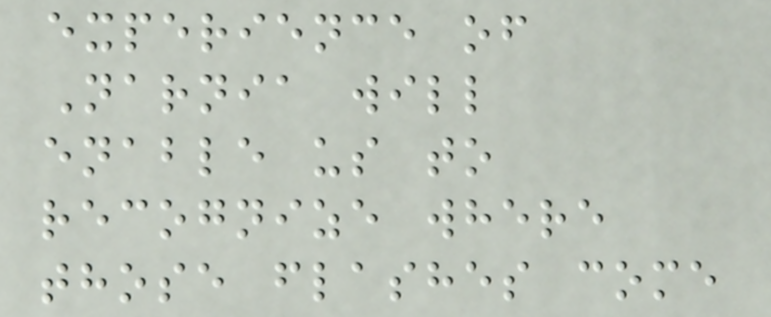experience of
Narnia will
enable us to
recognize where
those flashes come
